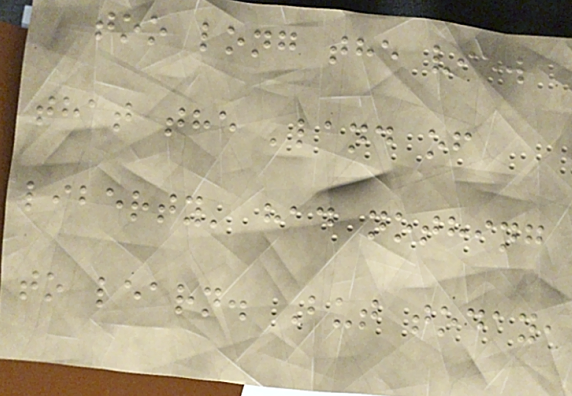too long the view
that the 'land of
liberty' had nothing
to learn. But today,
